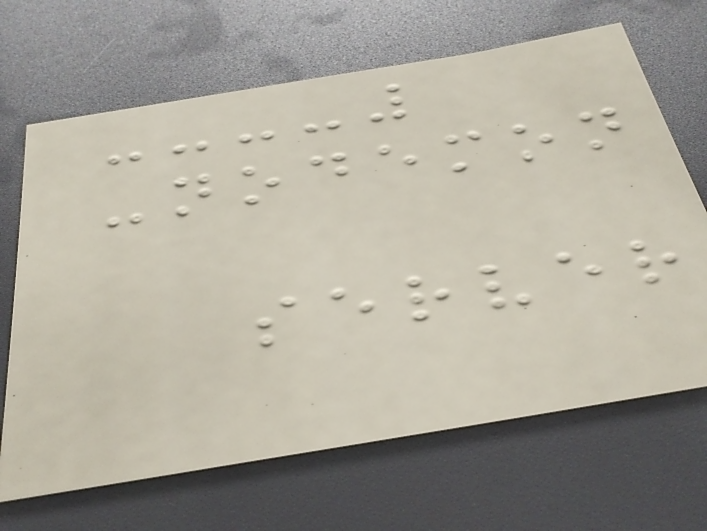-nodemon
server
